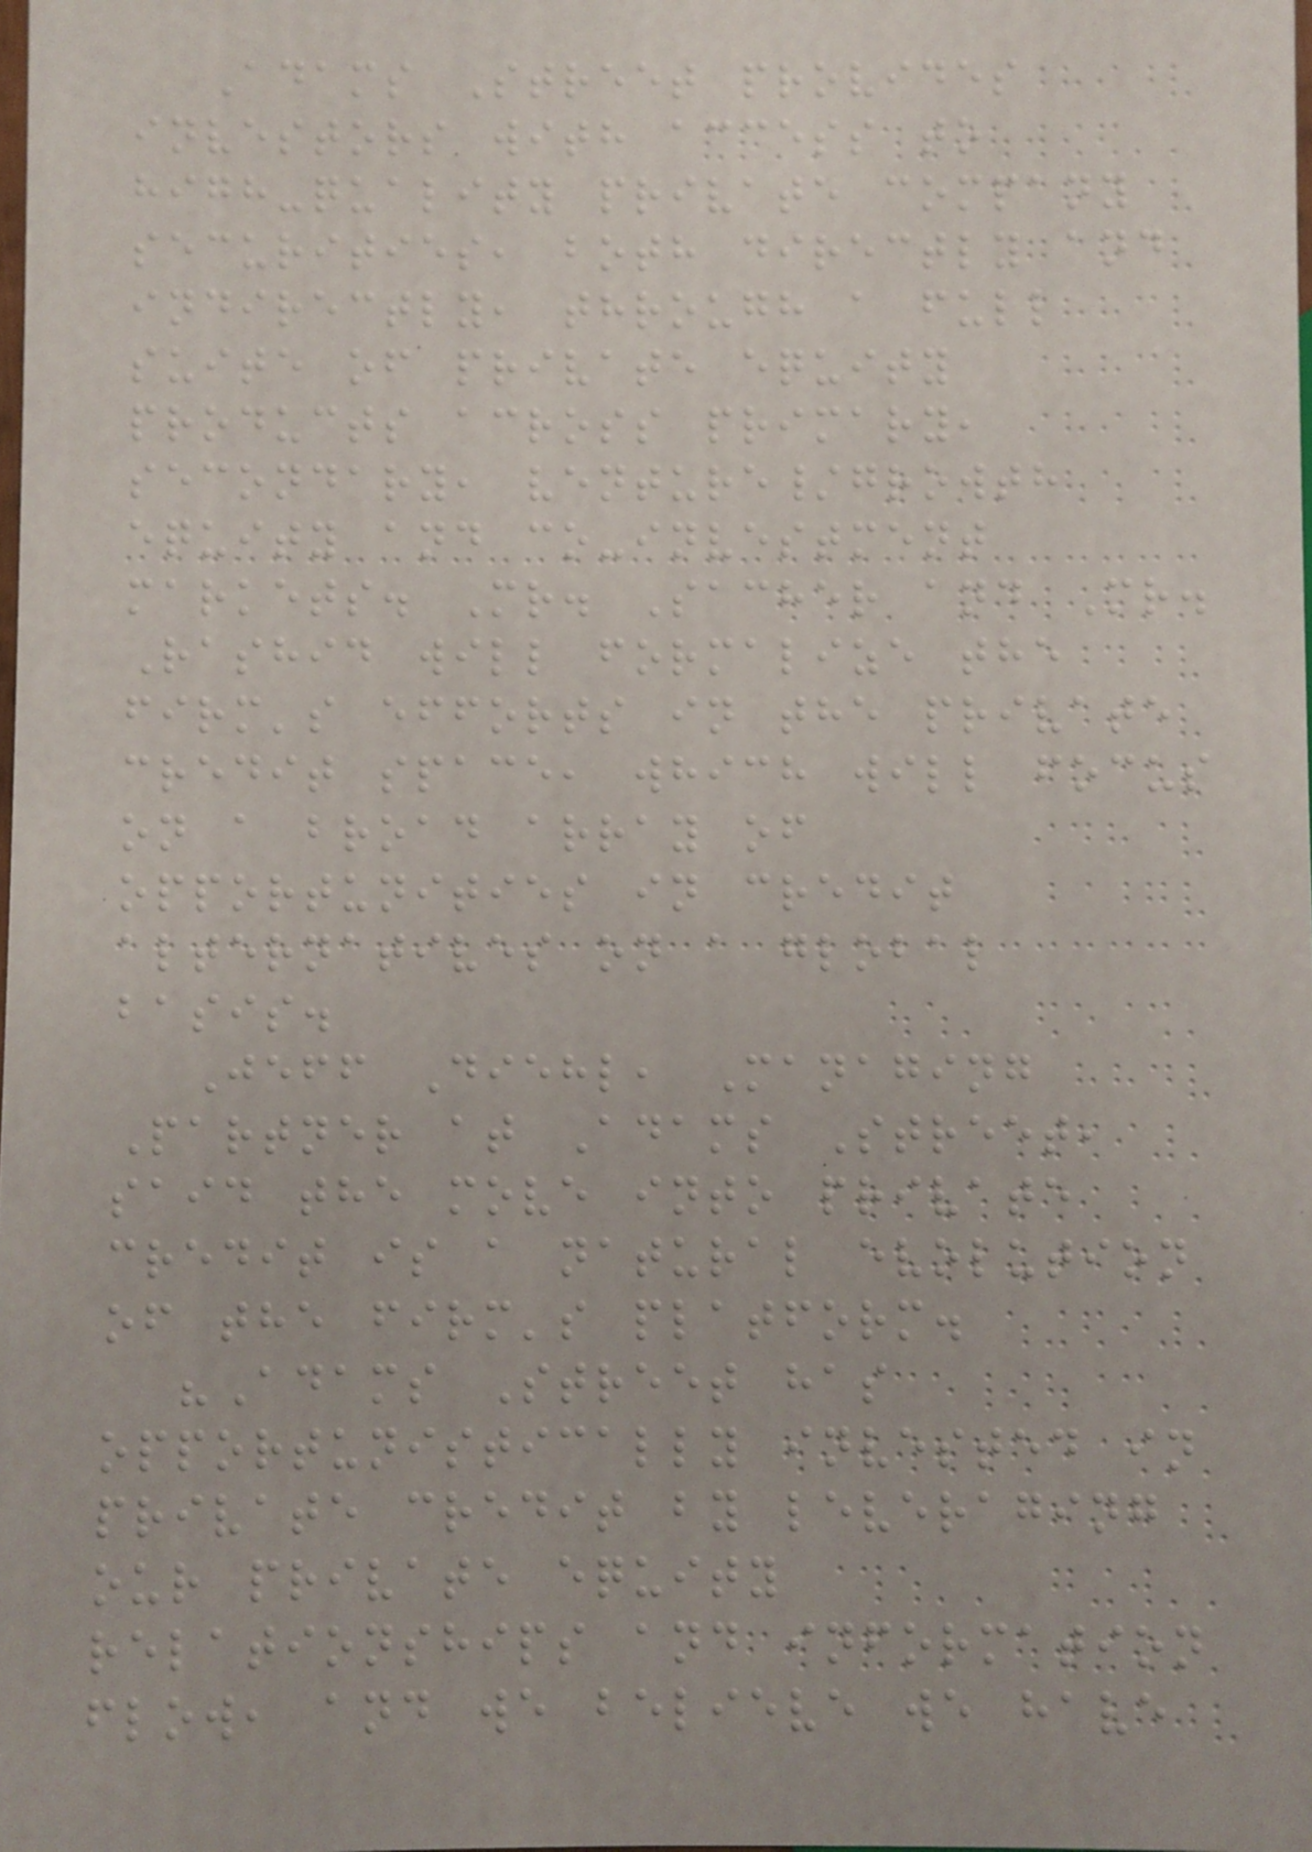Adams Street provides
investors with access to
high-quality private company
securities, both directly and
indirectly, through a full
suite of private equity
products across primary,
secondary, venture/growth
equity and co-investment
markets. Mr. Sacher and Mr.
Rashid will formalize the
firm's efforts in the private
credit space, which will focus
on a broad array of
opportunities in credit
alternatives on a global
basis.
Jeff Diehl, Managing
Partner at Adams Street,
said the move into private
credit is a natural evolution
of the firm's platform.
"Adams Street has
opportunistically invested in
private credit by leveraging
our private equity
relationships and information
flow, and we believe we have
